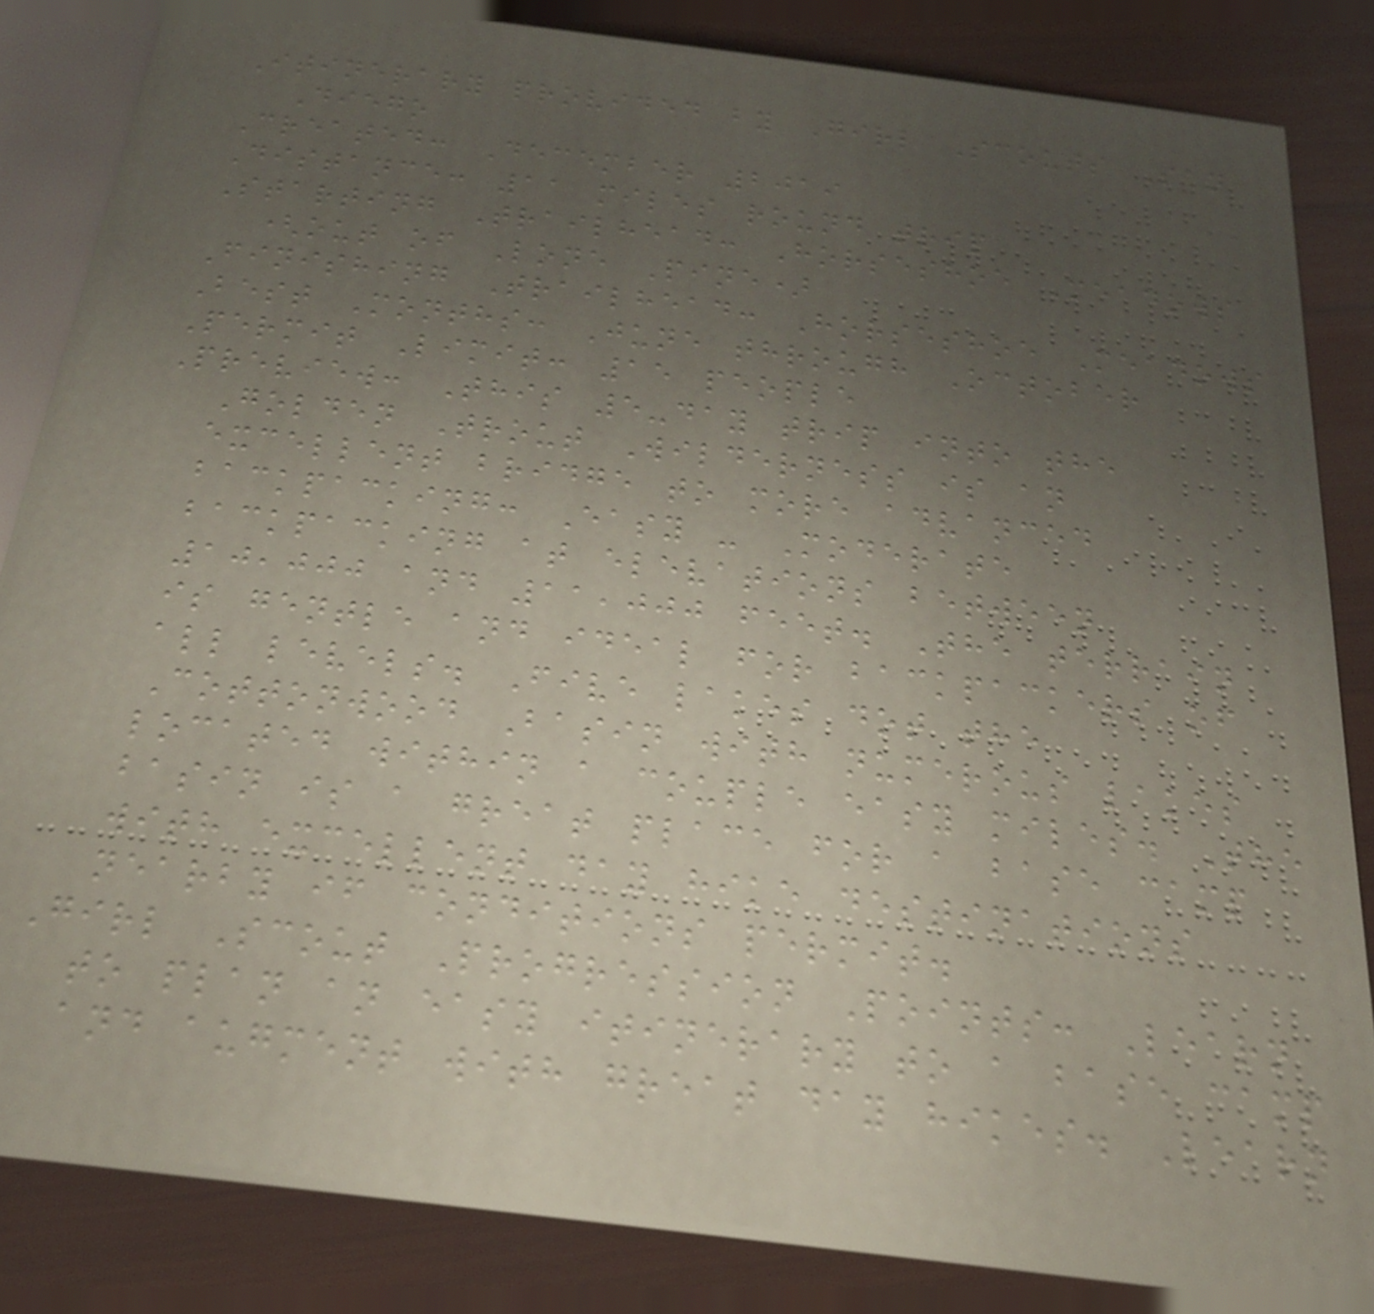Itinerary provided by Girl Scouts San
Diego
Created: December 2019
Distance: 11 miles round trip
Starting Trailhead: Horseshoe Meadows
(out of Lone Pine)
Finishing Trailhead: Horseshoe Meadows
Best Months: June through October
Permit Limit: 15 people
Preview: This 5-day trip into the
Golden Trout Wilderness is an
excellent bridge to more advanced
backpacking: Easy - Moderate
backpacking at elevations between
10,000 and 11,000 feet. The terrain
is gentle and ideal for backpackers of
all levels. Five lakes dot the
Cottonwood Basin with numerous lakes
located within a couple easy miles. The
basin is a great place for a base camp
with excellent day hike destinations
nearby if conditions permit.
Girl Scout Progression Points: Learn
to plan an easy itinerary to a base camp
and augment with great day hikes. Learn
